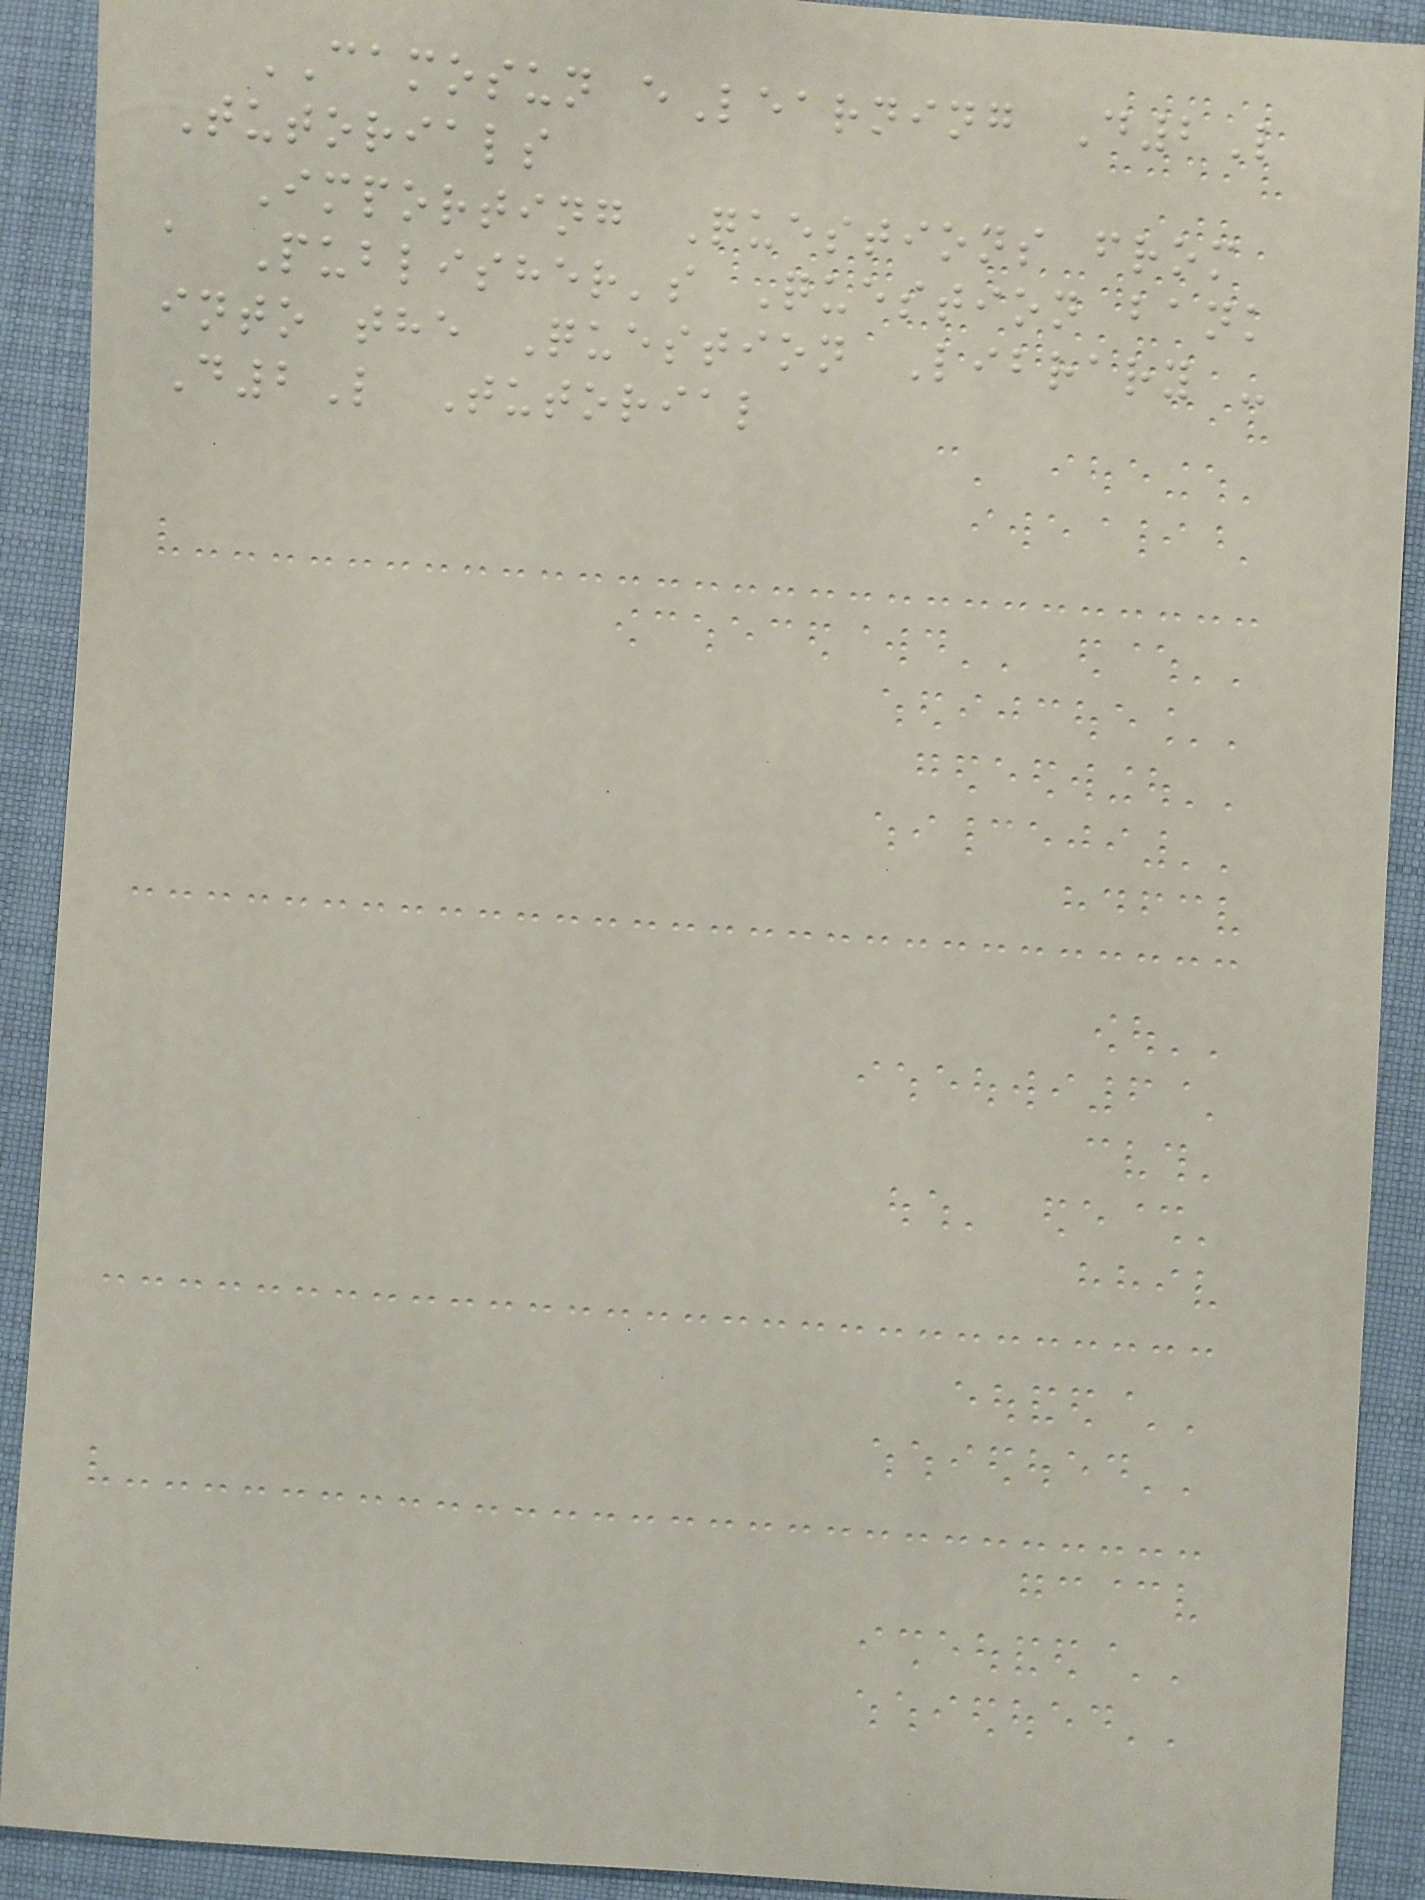CAMOSUN eLearning D2L
Tutorials
Importing Questions from
a Publisher's Question bank
into the Question Library -
D2L Tutorial
